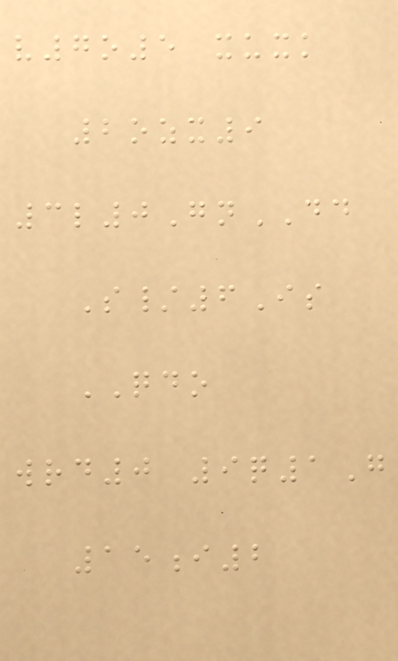v7o5 xuxk
2ozx9
3l0GnDD
S/6Is
QDO
wrd0 9q1G
15i2
